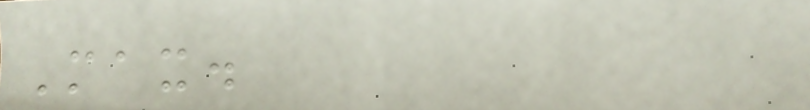Max.
